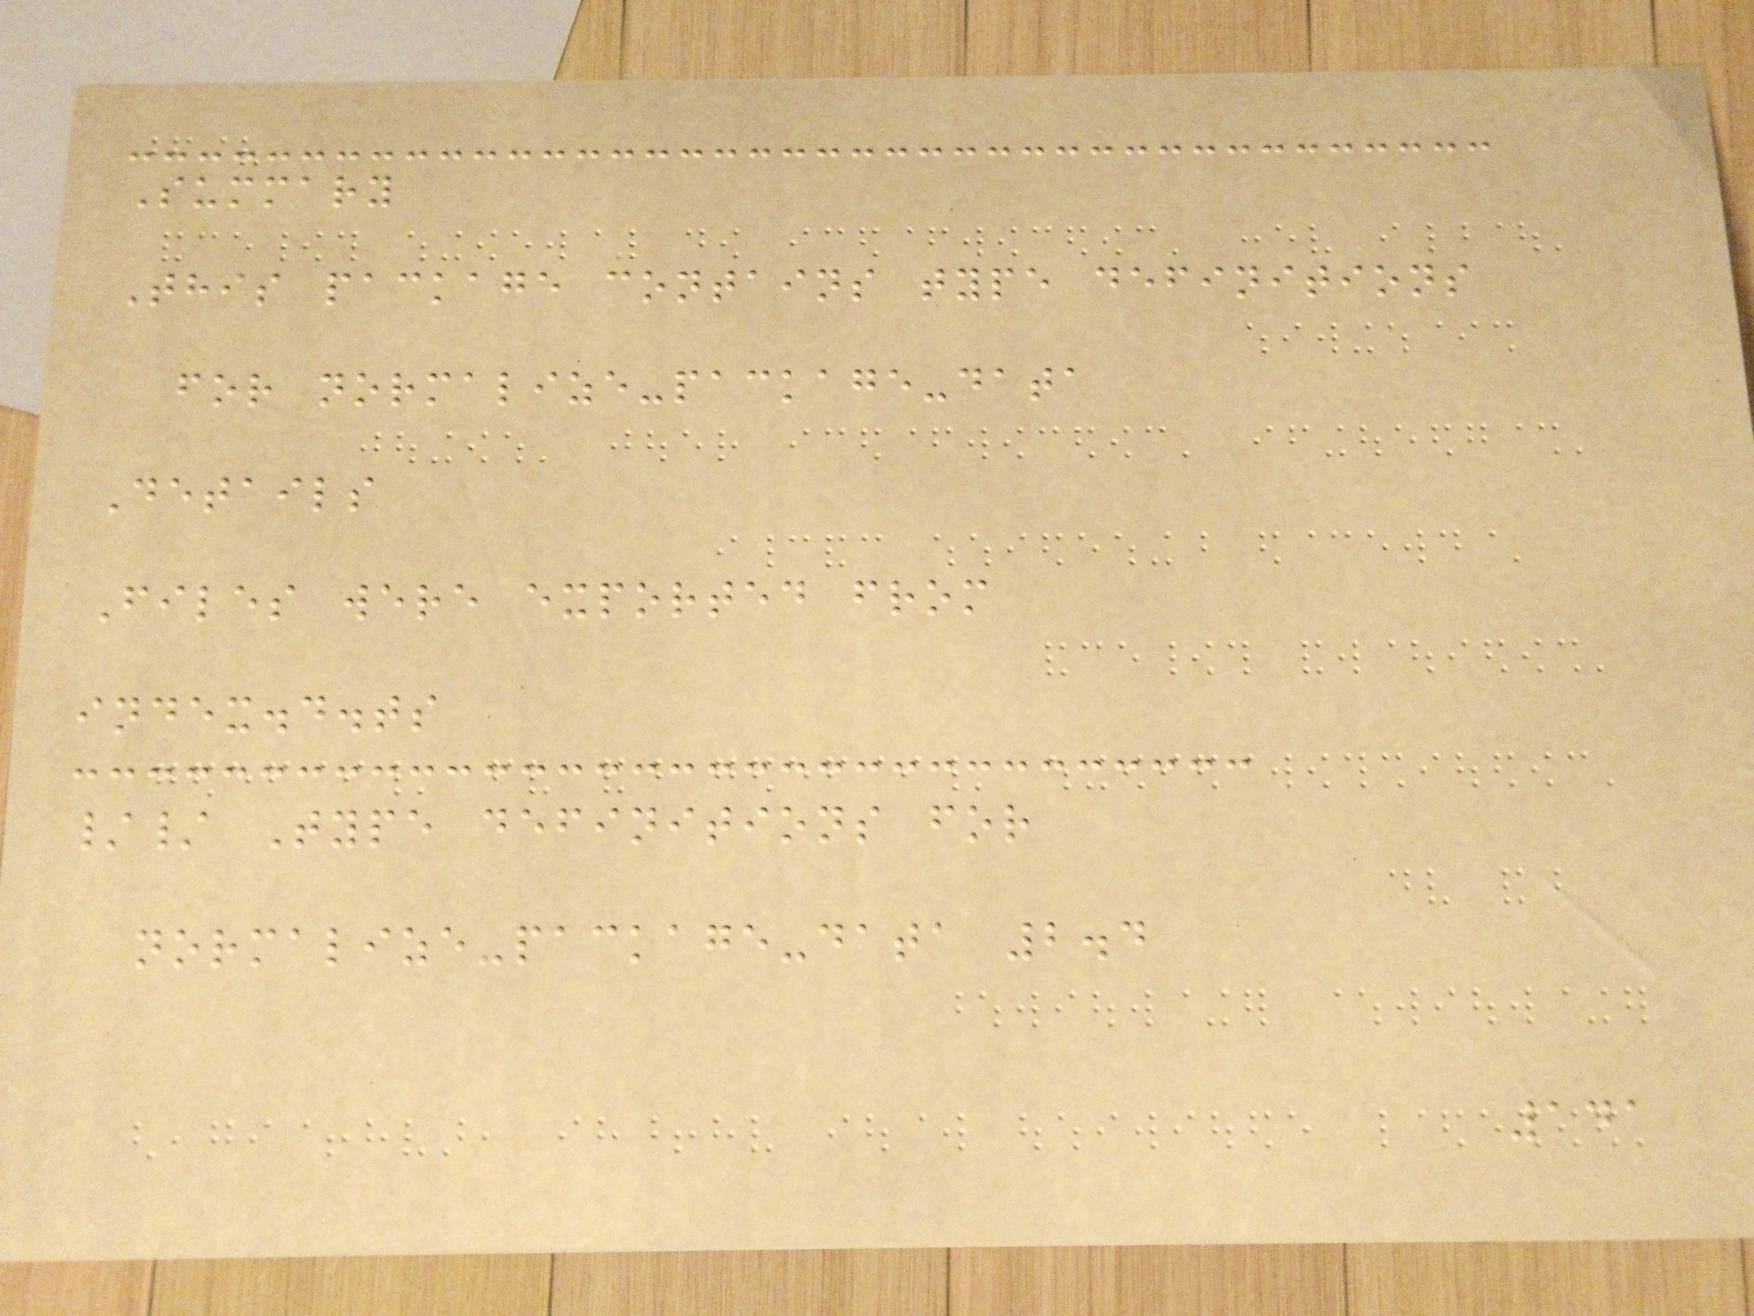Summary
This package contains type definitions
for normalize-package-data
Details
Files were exported from
index.d.ts
// Type definitions for
normalize-package-data 2.4
141
